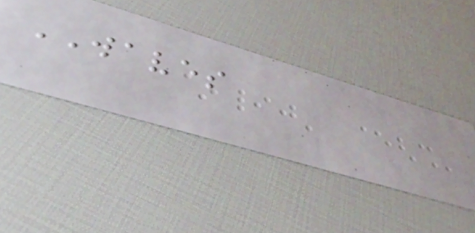WAVES
